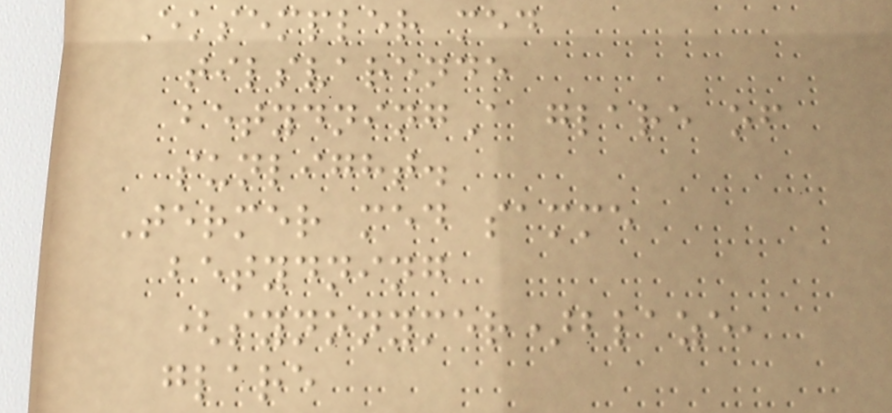Eksempler med
tilsvarende
betydningA glare of
sunlight.
Termer med samme
betydning
(synonymer)blaze,
glare
